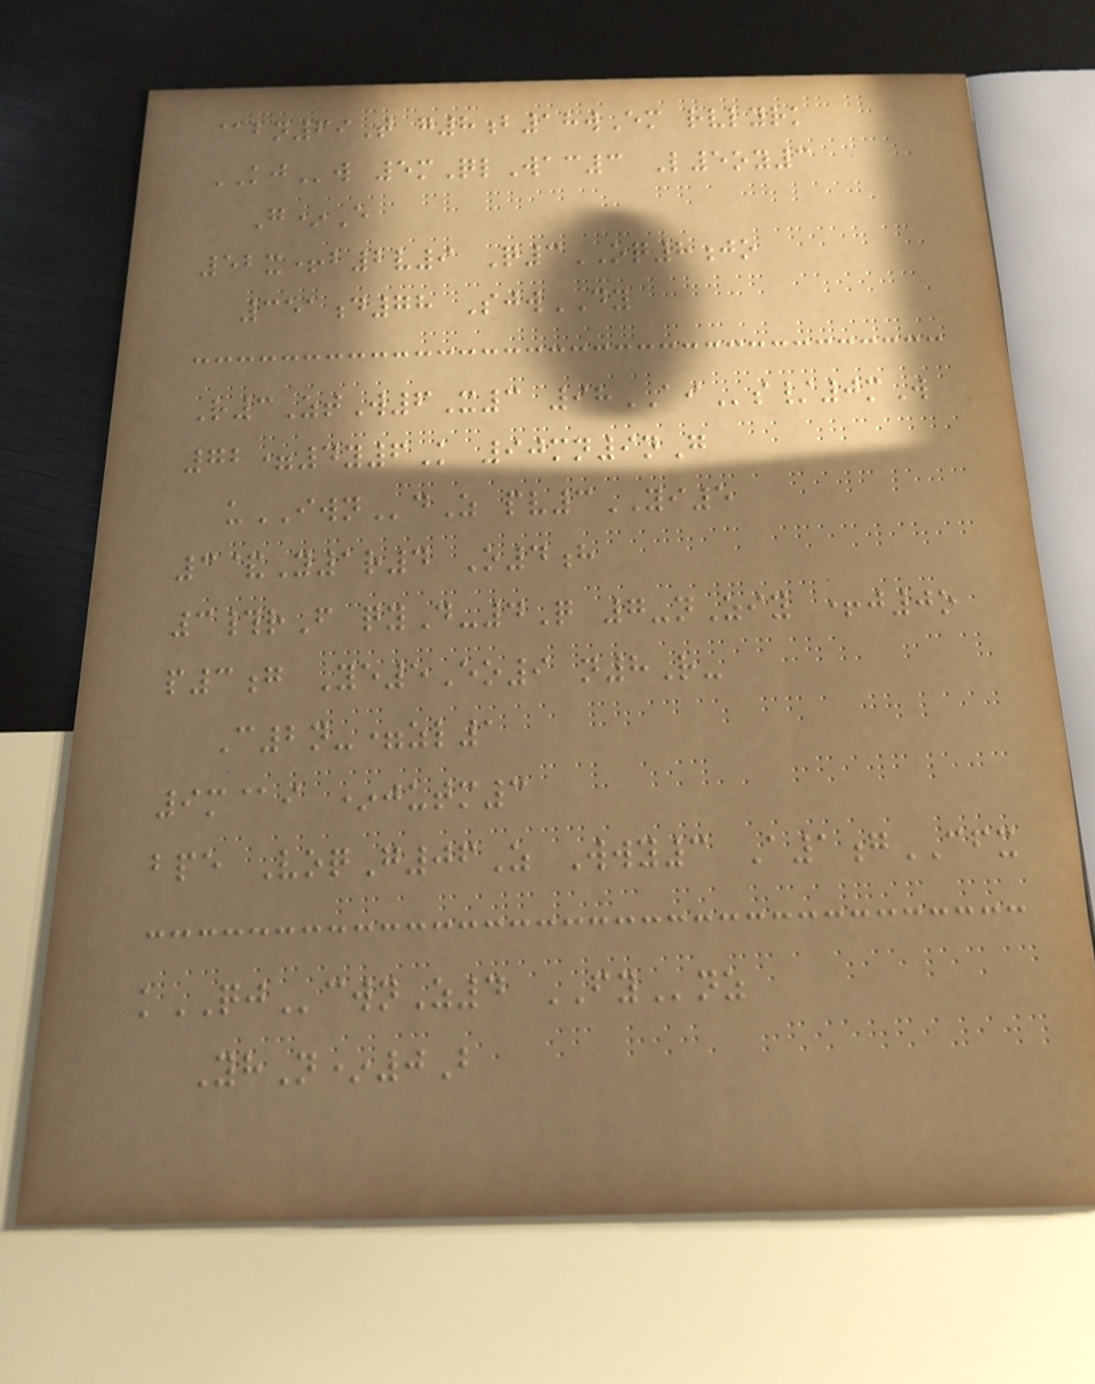@bn69T g8b18wEm rvlyrk
KJw 5mQlWac3 L5oy3
G*E
52x+b2v9 Q3OQ8jo
351d78 SjwDY
R3ZtW6X3 98AIs/0mW
72=4y6K 90mn9nG
uIWNdZ pv3YI5
3&Y1r4 O4h
3#rF qyD-4Q 7-nZiy +j0o
p3g Ye5Eo9 n8R-
C2n-=zl1
9m@i *jutm3
bpe VoqG06Z Wwy3 A1gCFX
kQJcwnZ4 FYnz
YhN*0B
